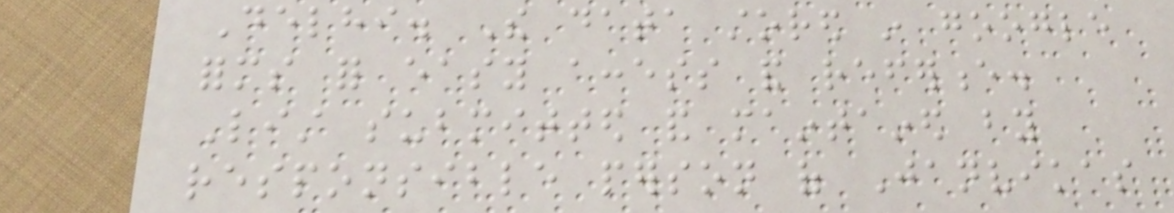Delhi. The data stored in google
forms for easy access and reference.
List submitted and maintained by
responsible person of Janvikas
